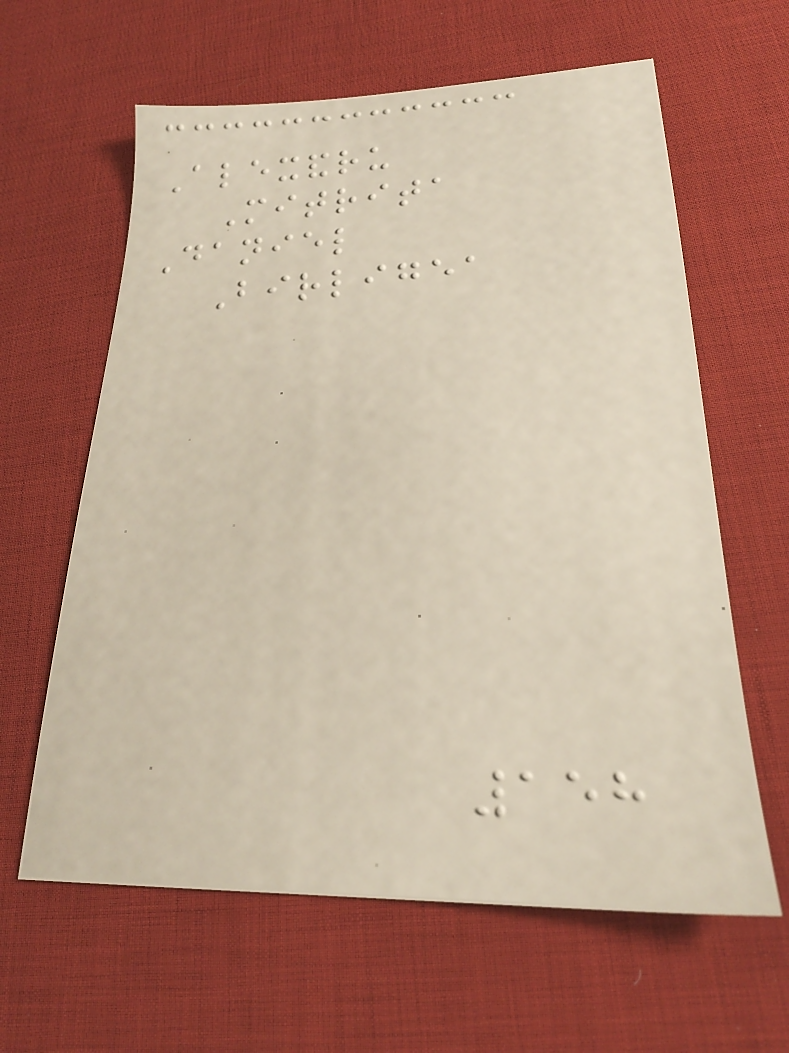Alexandru
Mitrita
Daniel
Birligea
158
